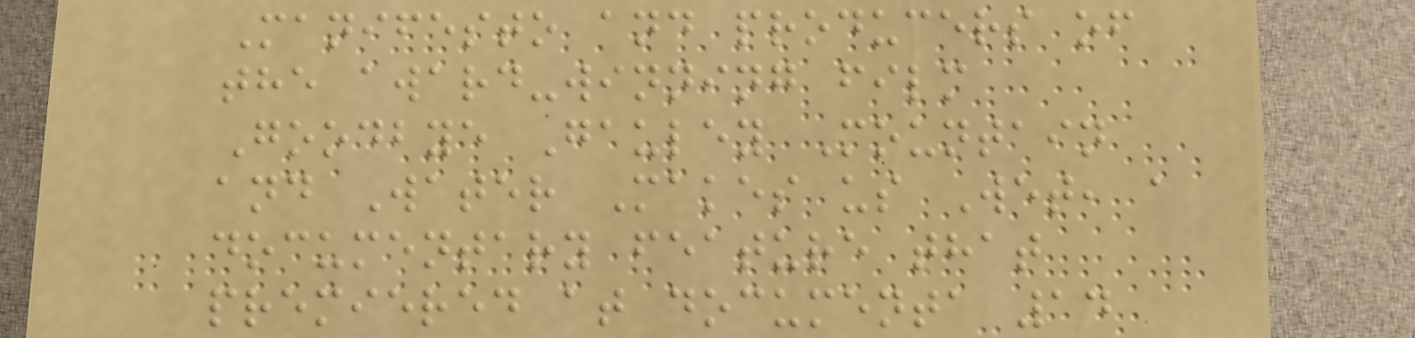Manifesto and producers of
the award-winning film
Goodbye Gauley Mountain
and Water Makes us Wet, a
documentary feature that
premiered at documenta 14
